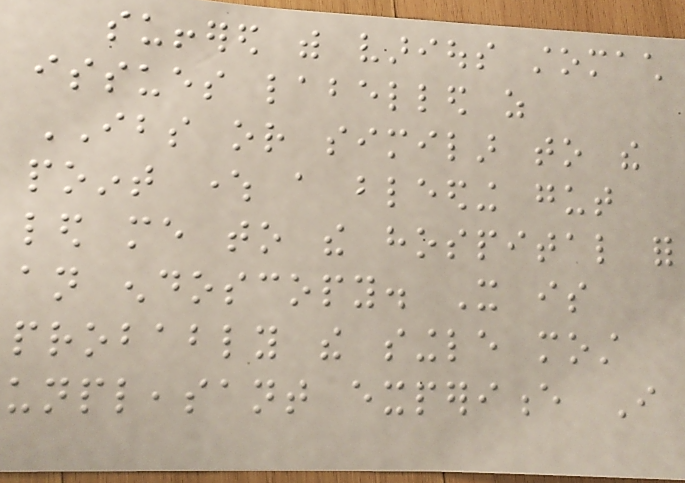suffered with various stomach
issues labelled as
IBS or similar to the
point where a bleeding gut
led me to the hospital for
an endoscopy. It is
probably the single most
unpleasant experience I
